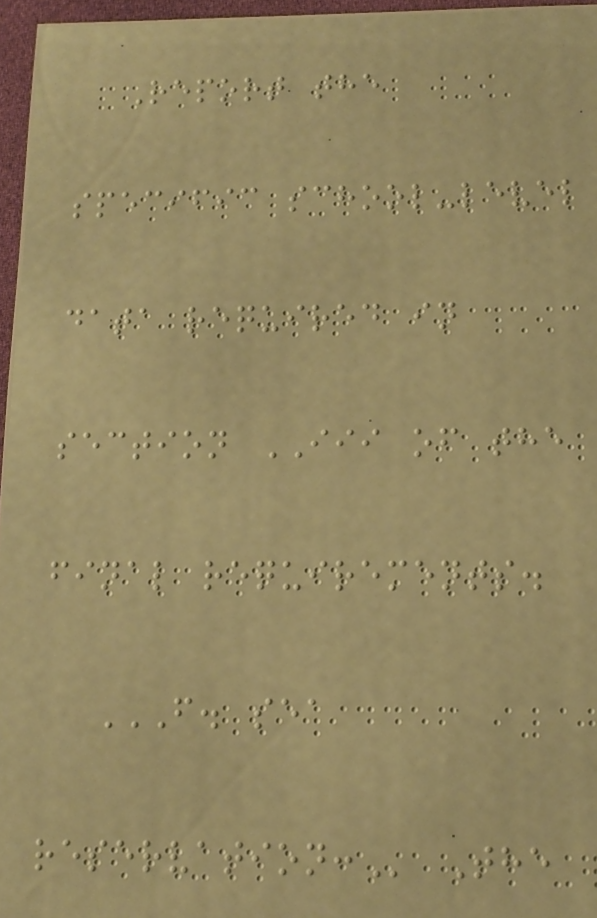Report the
specific school-level
data required in
section III of the
final requirements.
F. SEA
RESERVATION: The
